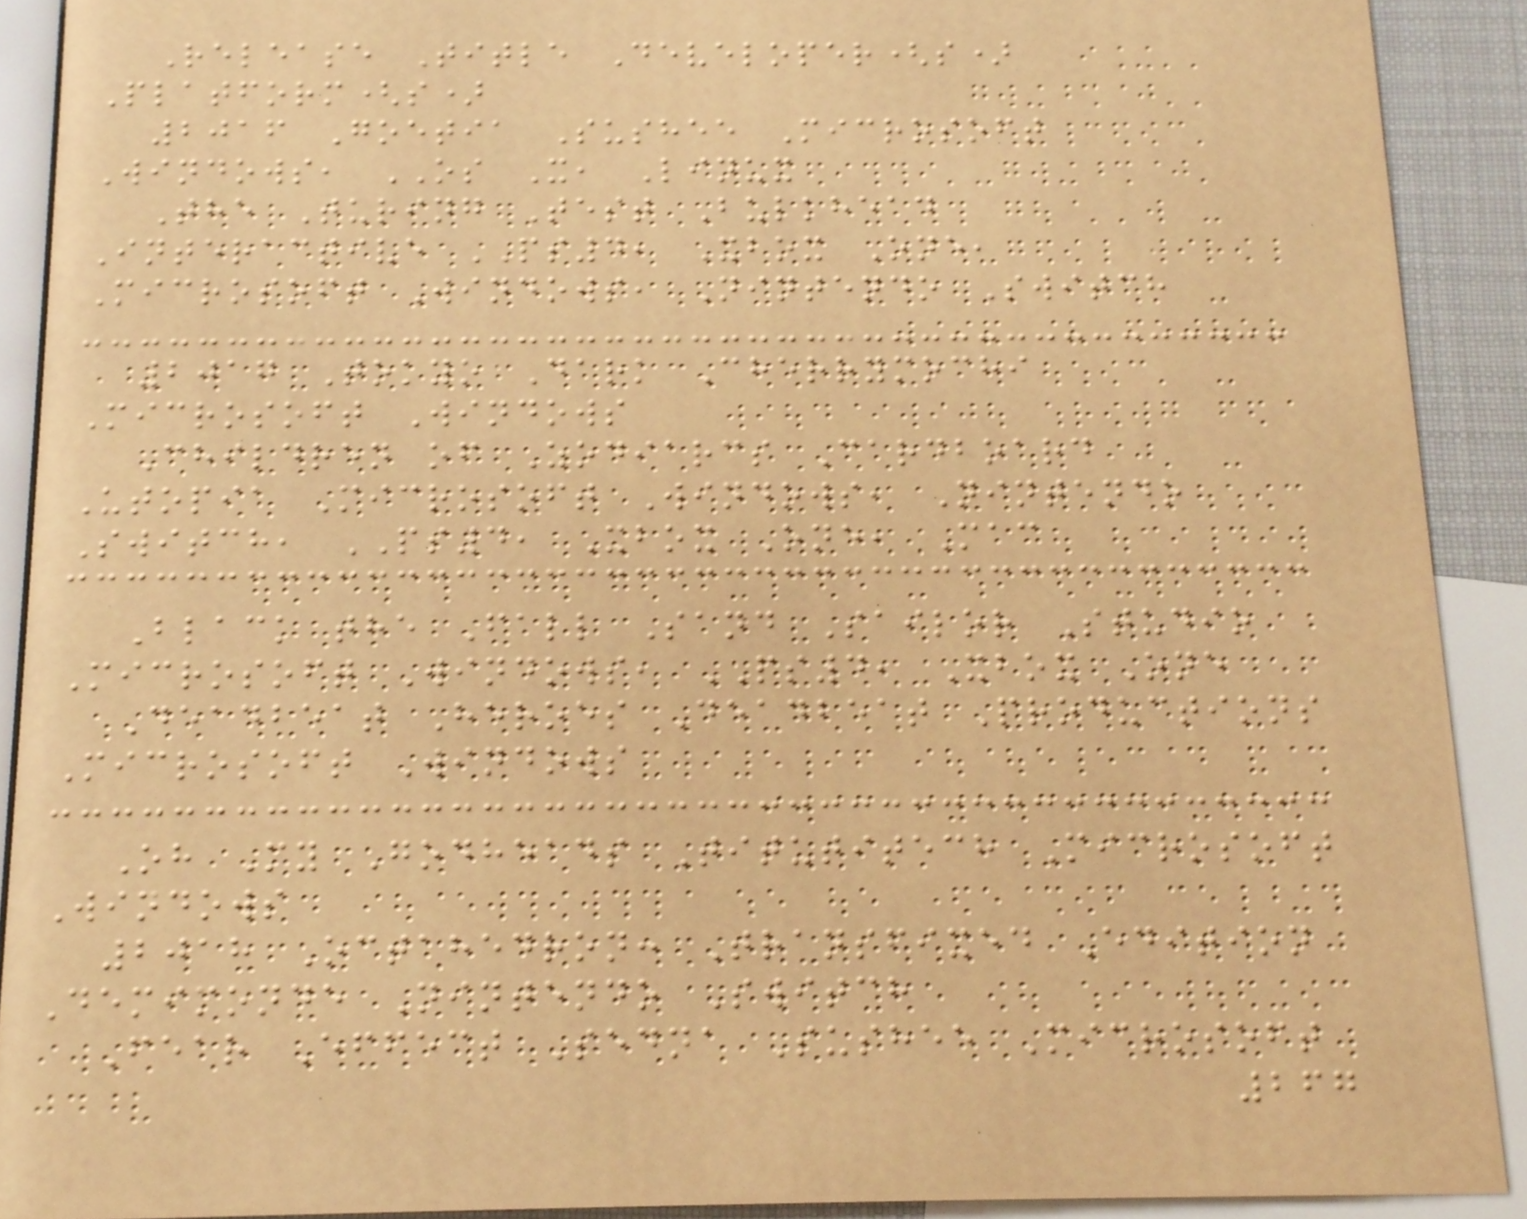Release Title Developer(s)
Platform(s)
2016 Goetia Sushee Microsoft
Windows, OS X, Linux
The Turing Test Bulkhead
Interactive PS4, Xbox One,
Microsoft Windows, Nintendo Switch
2017 Tokyo Dark Cherrymochi
Microsoft Windows
Children of Zodiarcs Cardboard
Utopia Microsoft Windows, Nintendo
Switch, PS4, Xbox One, Mac
Black the Fall Sand Sailor Studio
Microsoft Windows, PS4, Xbox One
Deadbeat Heroes Deadbeat Productions
Microsoft Windows
Oh My Godheads Titutitech Microsoft
Windows
2018 Octahedron: Transfixed Edition
Demimonde Nintendo Switch
Fear Effect Sedna Sushee Microsoft
267
